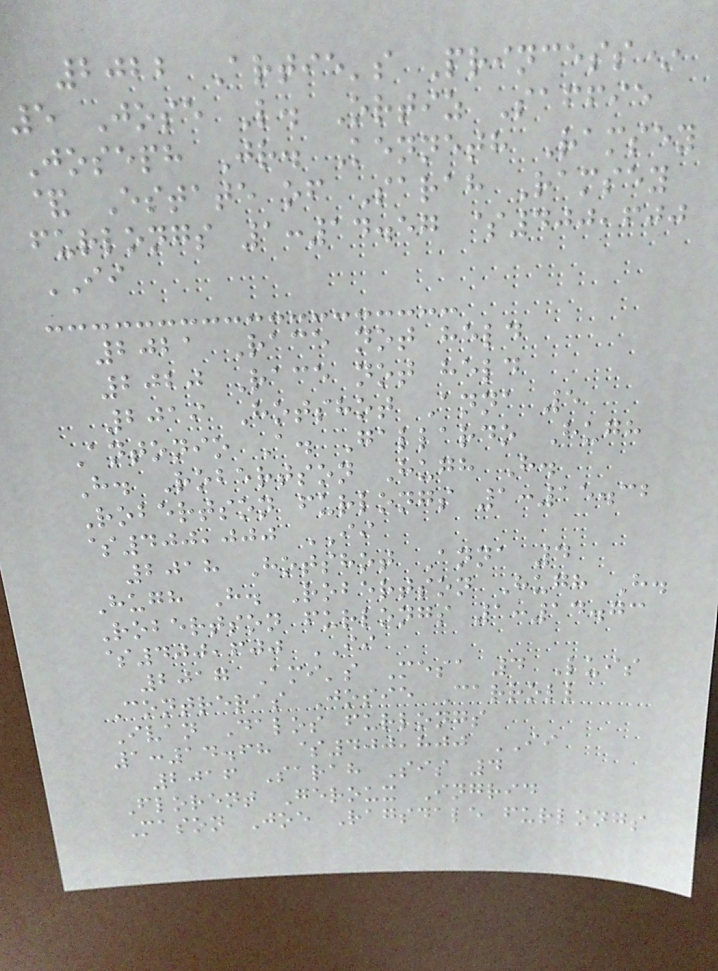2022 Artie's Princess*
5 Jose L. Ortiz Saffie
Joseph Jr. Kenneth Ramsey
& Estate of Sarah Ramsey
furlongs 1:14.57 $400,600
II
2021 Race not held
2020 Race not held
2019 Hotshot Anna 5
Antonio A. Gallardo Hugh
H. Robertson Hugh H.
Robertson furlongs 1:15.32
$400,000 II
2018 Hotshot Anna 4
Hugh H. Robertson Hugh H.
Robertson furlongs 1:14.73
$400,600 II
2017 Ami's Mesa 4 Luis
Contreras Josie Carroll
Ivan Dalos furlongs
1:14.68 $400,800 II
2016 Sarah Sis 4
Florent Geroux Ingrid
Mason Joe Ragsdale furlongs
